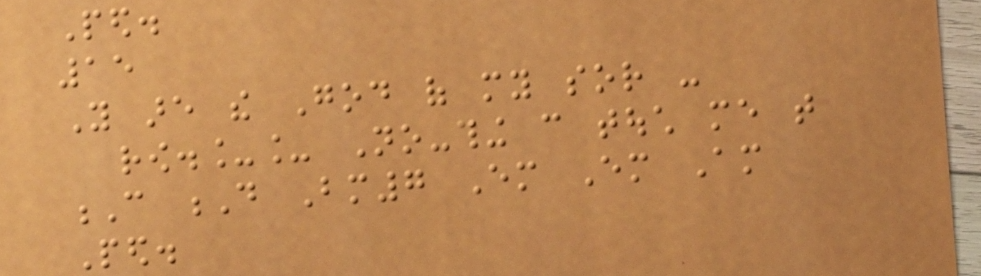Ped.
15
You are the God of my sor -
row.__ No-thing can touch me that
C D Bm7 Em Em Am
Ped.
